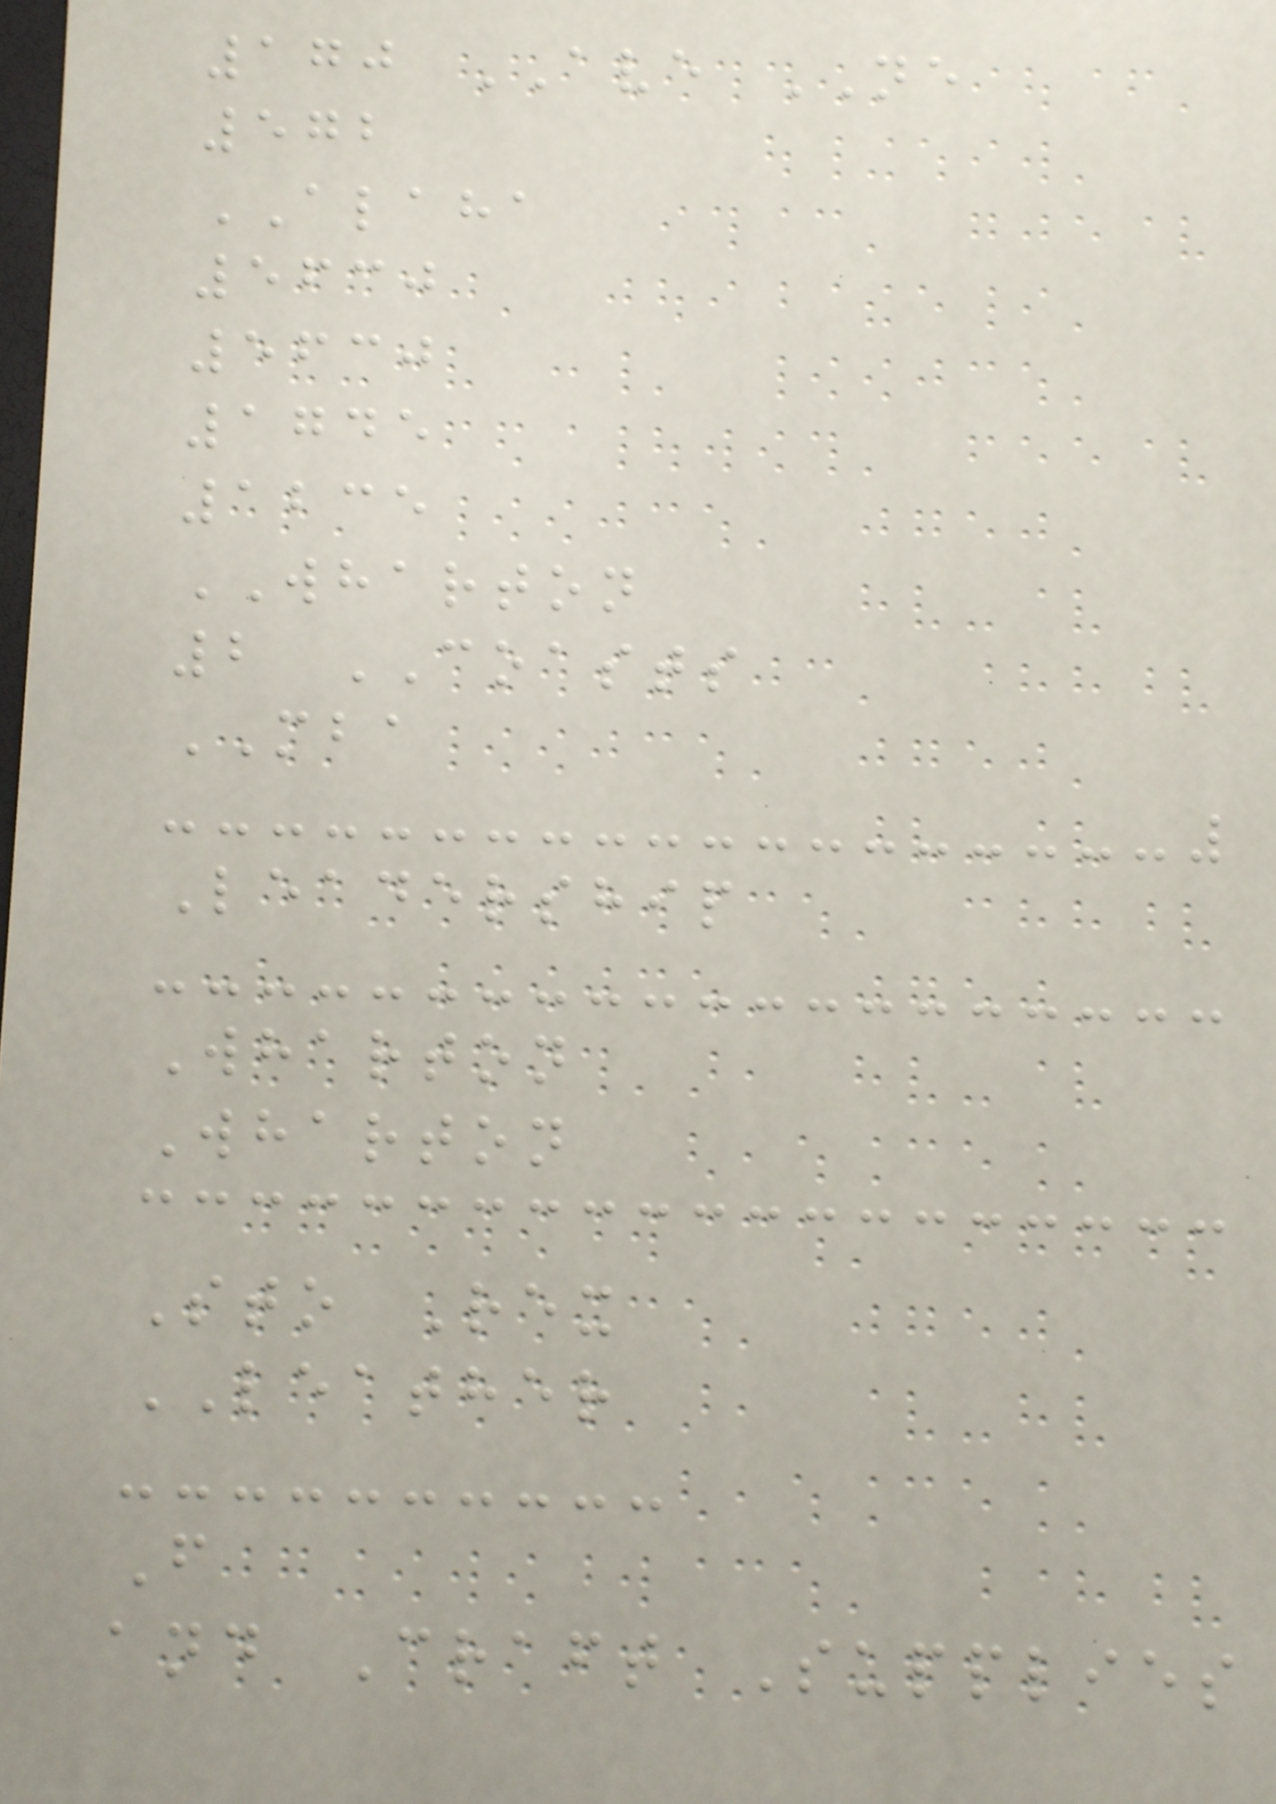170 AVE NE
572
ALAHA
5630
5630
1745
1235
WHARTON
2 COASTS
MBA
Leadership
Wharton
Wharton
Sto Rex
LEATHER
F
and Craft Supplies
